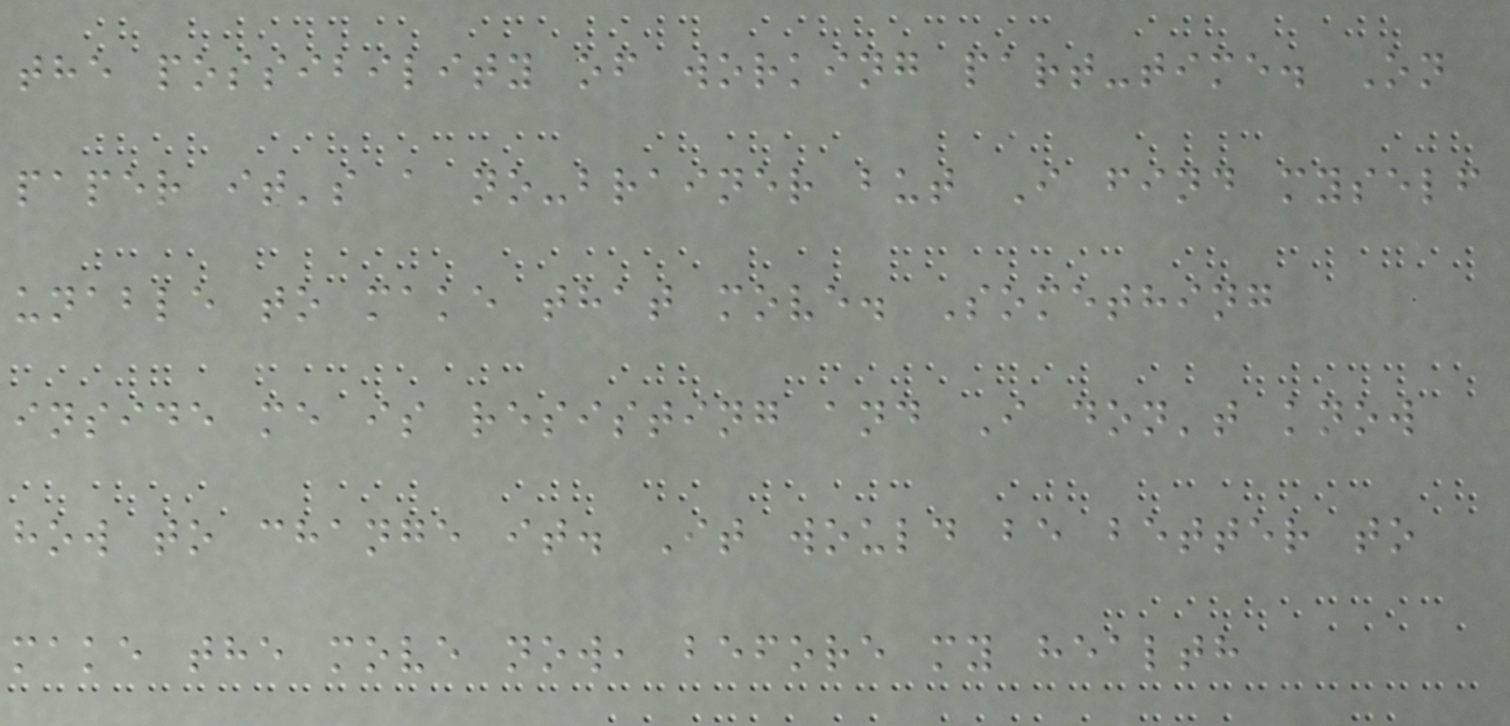the possibility of working part-time. On
paper it's a no-brainer but I find myself
unable to make that move. Something
inside me is resisting and I don't know
how to change it. It would be better to
make the move now, before my health
